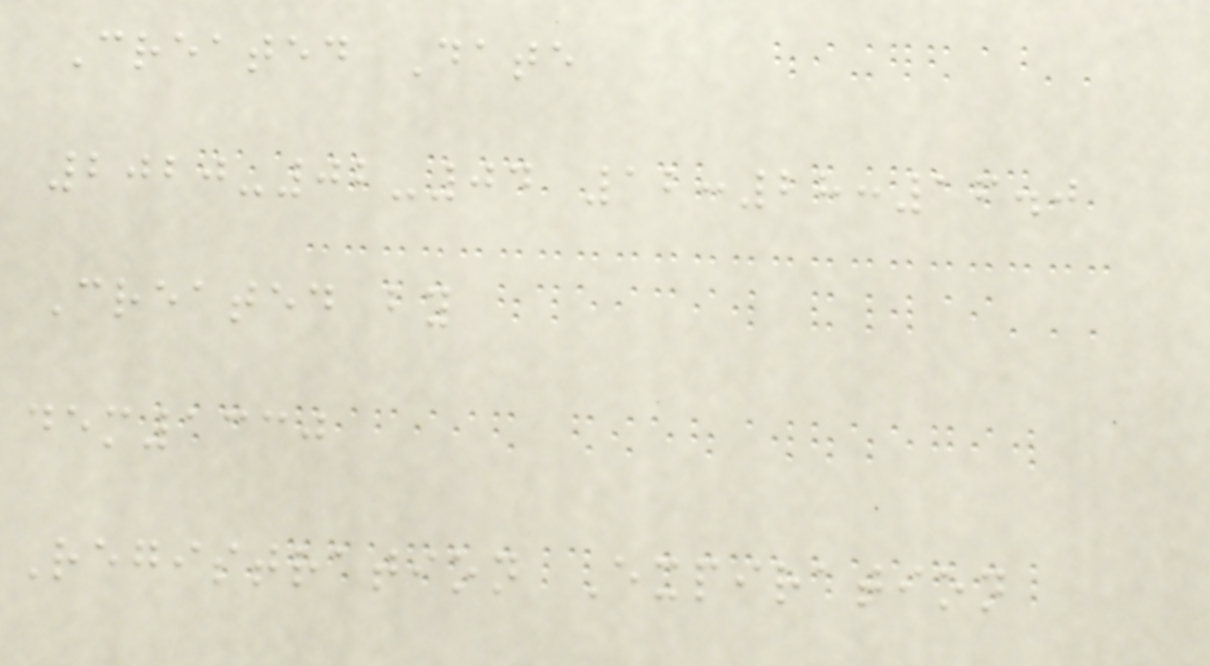Created Date
2020-02-04 12:28:16.0
Created by
dem1330
Registration Expiration
